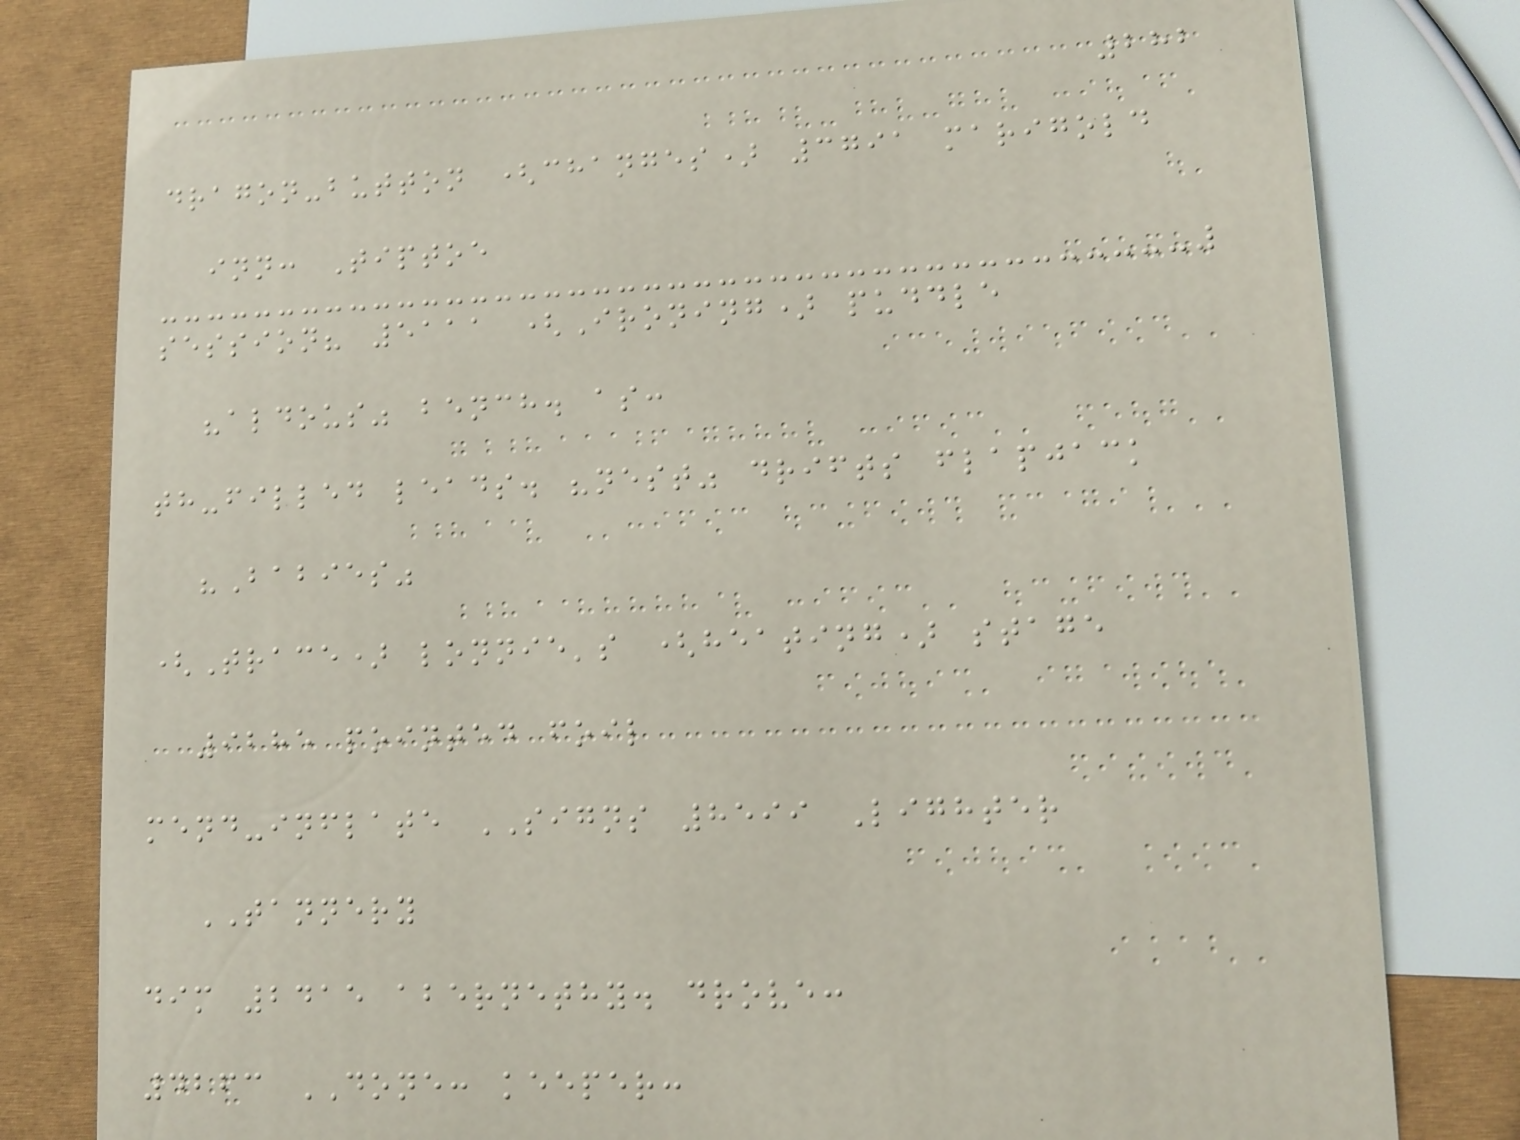282
dragon-button (changes) 3791 marigold
inn: Tiptoe
session? 5111 (Ironing) puddle
"aldous" bench. as:
th-filled leads. "nest" drifts flapjack
"Babies"
(Trace) lonnie's (heating) stage
9285 pointed foil
mend-inflate SIGNS 8599 Lighter
TANNERY
dim 2415 abernethy. drove:
4263 DONE: keeper:
